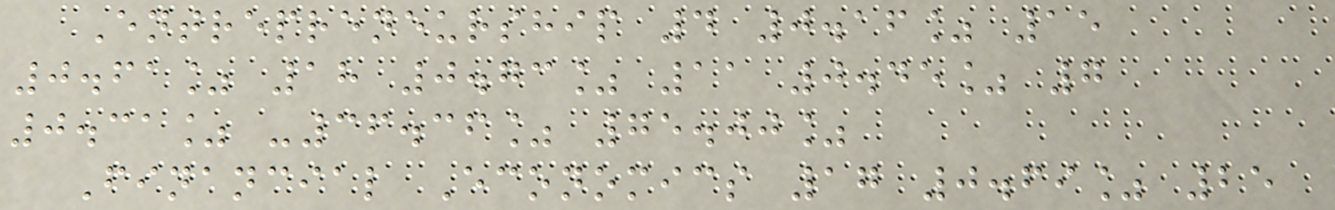Entrepreneurship 4 0.16% 15
0.61% 18 0.73% 11 0.45% 7
0.31% -36.36% 75.00%
Financial Economics 17 0.69% 25
